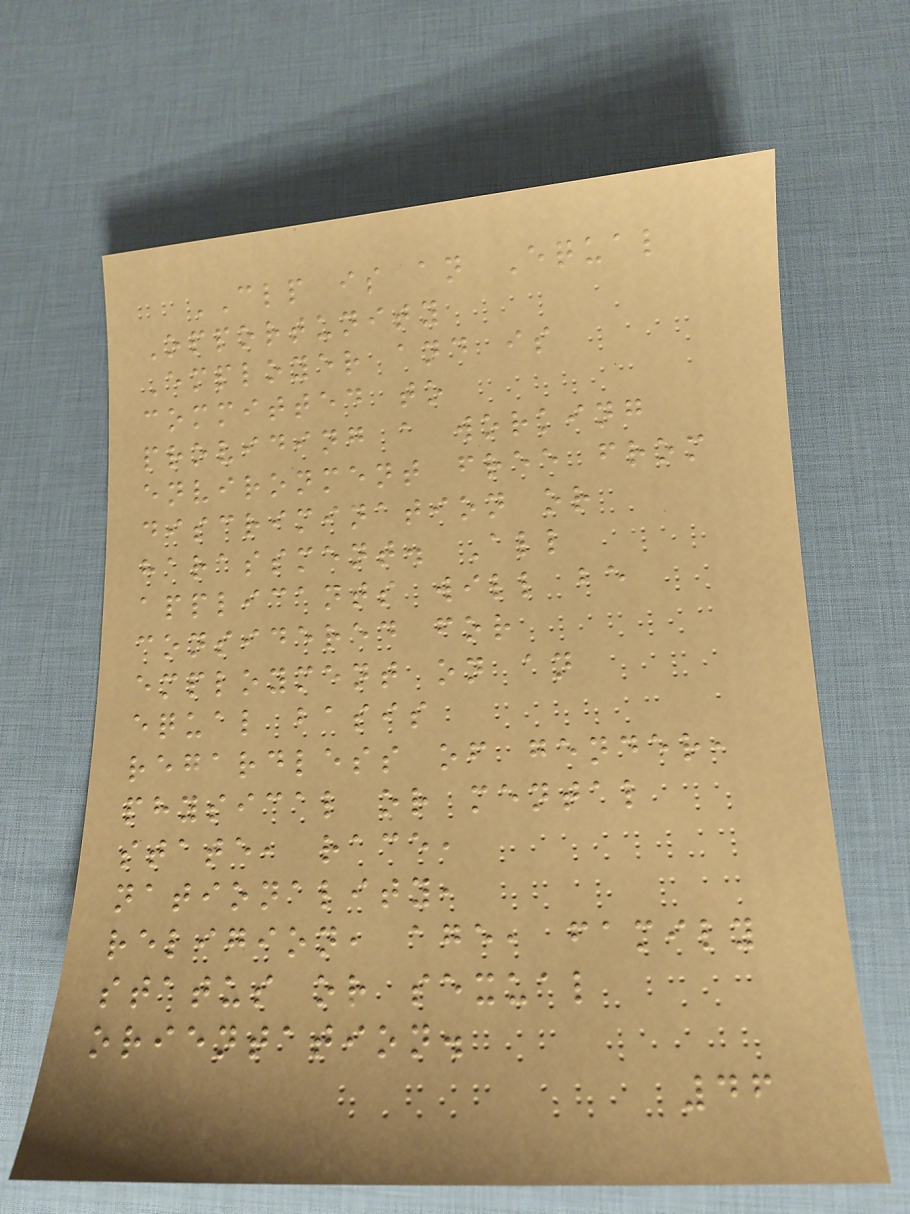CLP is an Equal
Opportunity
Employer and is
committed to
providing a working
environment free from
discrimination or
harassment. All
applicants will be
considered for
employment on an
equal basis
regardless of gender,
physical or mental
state, race,
nationality,
religion, age, family
status or sexual
orientation.
46
